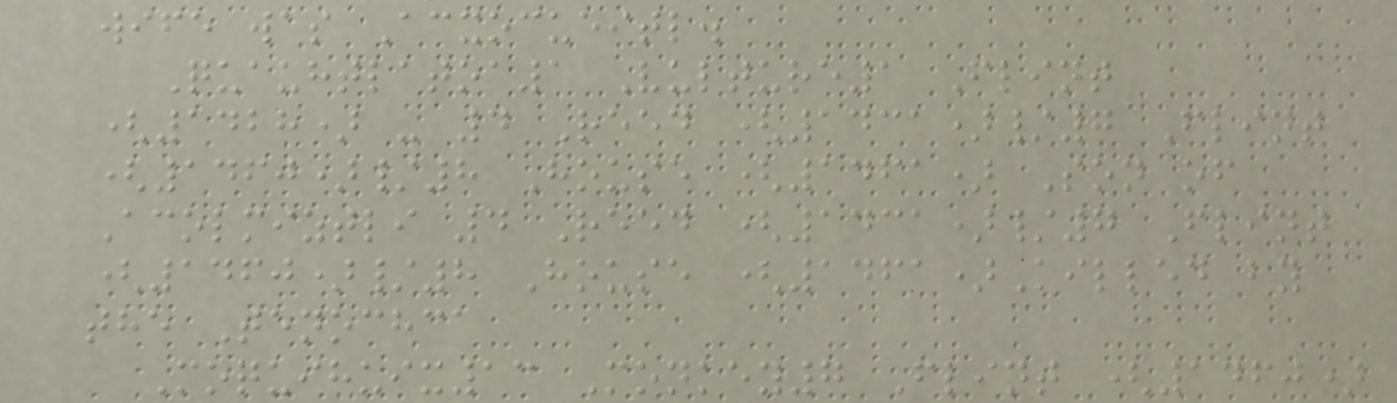wife was Acxocueitl.
Quauhtlatoa1 Vulture1 Flint
(1428) - 4 Reed (1431)/7 Flint
(1460)/8 House (1461) Son of
Acolmiztli 4 Reed (1431)/7 Flint
(1460)/8 House (1461)Killed by
the Tenochca
Moquihuix13 Monkey7 Flint (1460)
